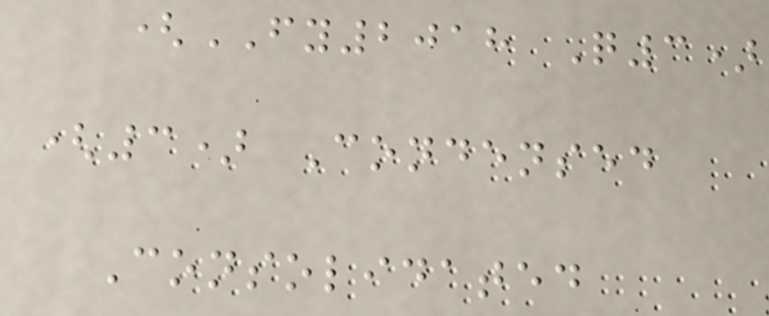(FY2018 Q3)
(3) Condensed
Consolidated
